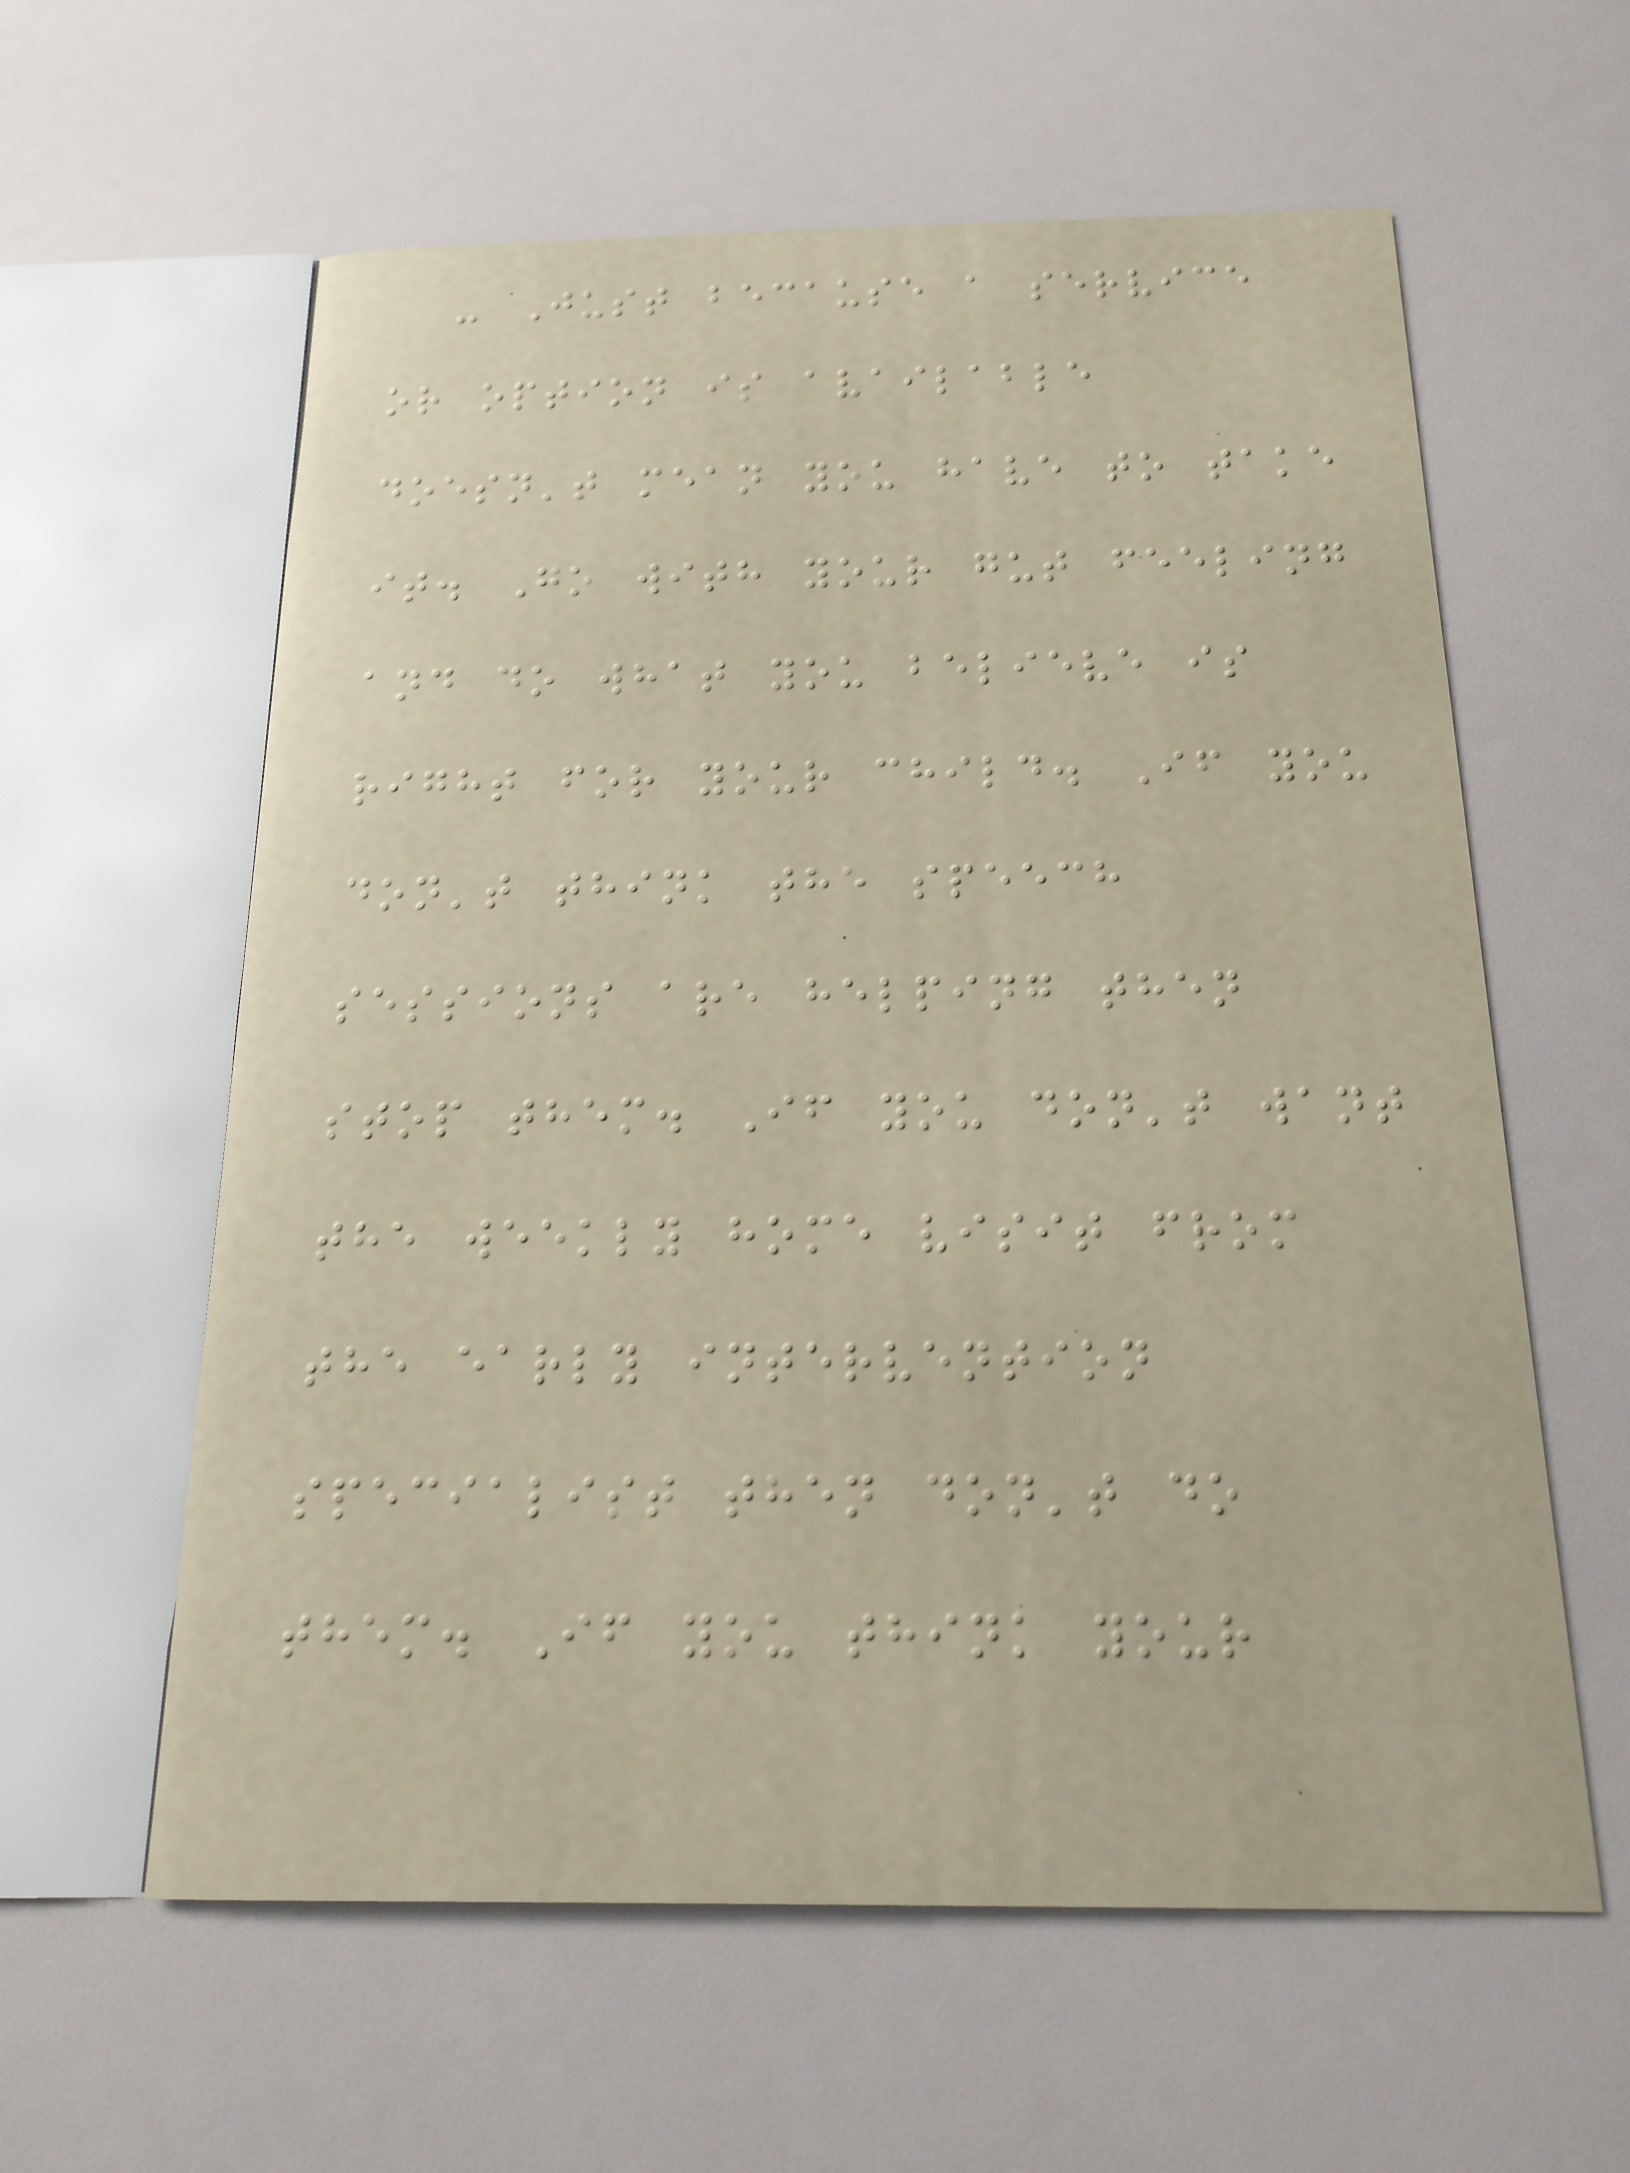- Just because a service
or option is available
doesn't mean you have to take
it. Go with your gut feeling
and do what you believe is
right for your child. If you
don't think the speech
sessions are helping then
stop them. If you don't want
the weekly home visit from
the early intervention
specialist then don't do
them. If you think your
